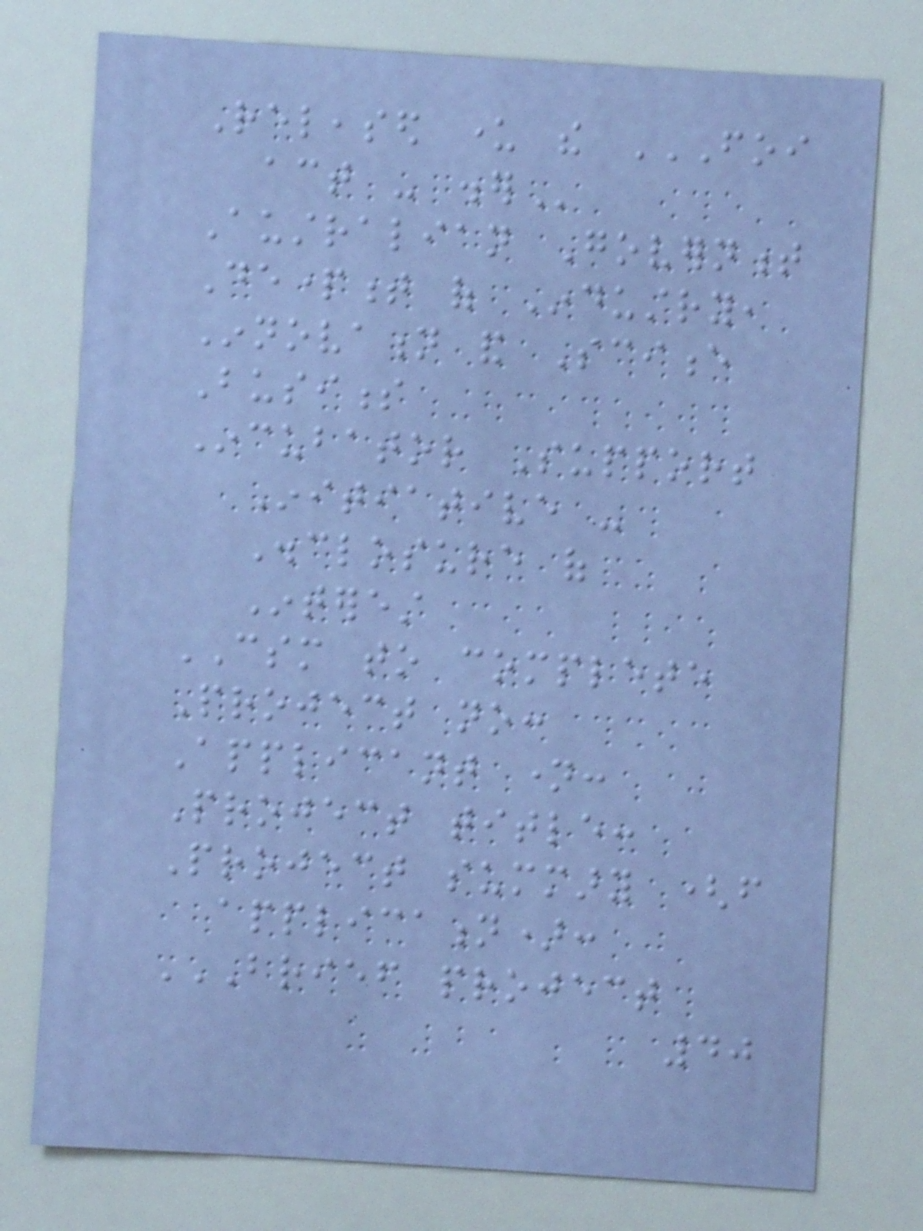Released under the FOI
ACT - DISER
Australian Government
Department of Industry,
Innovation and Science
Business
Incubator Support
Initiative -
Disclosure of
Interest
CSM to complete
Project no:
Applicant name:
Project title:
Project summary (from
application):
BRIEF PROJECT
40
